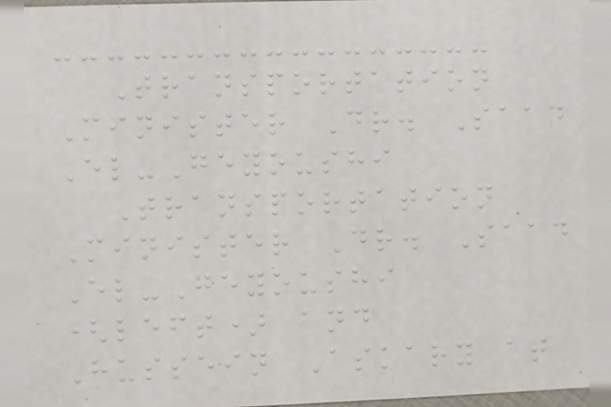Transportation
Minister Dr. Saad
El-Geyoushi
Transportation
Minister Dr. Saad
El-Geyoushi
(left) and
Hussein Askary at
